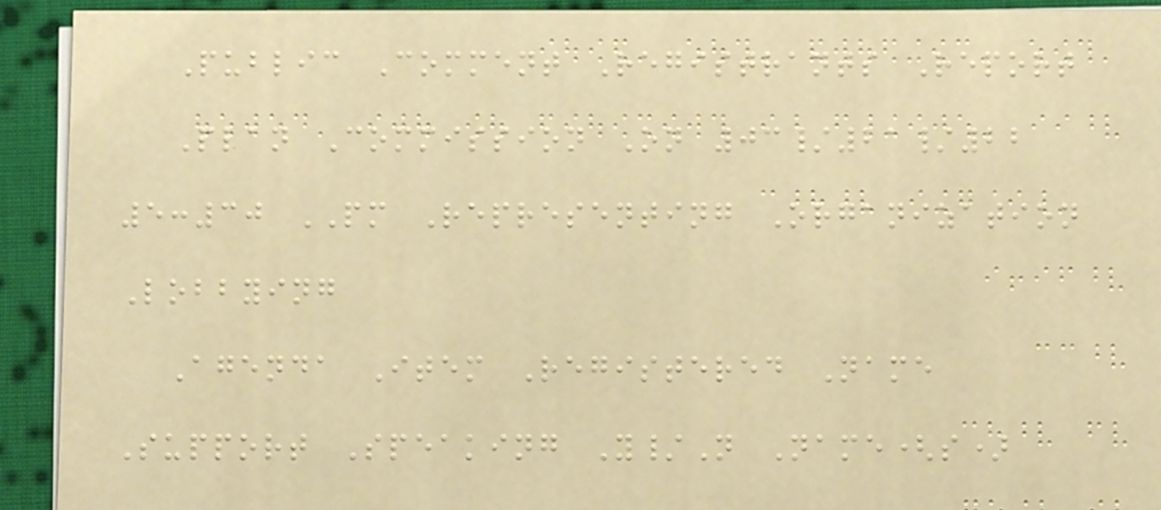Public Comment Registrants Report
Plan Commission On 03/21/22
5:30 PM Representing Organization
Lobbying
Agenda Item Registered Name
Support Speaking Y/N Name(s)
